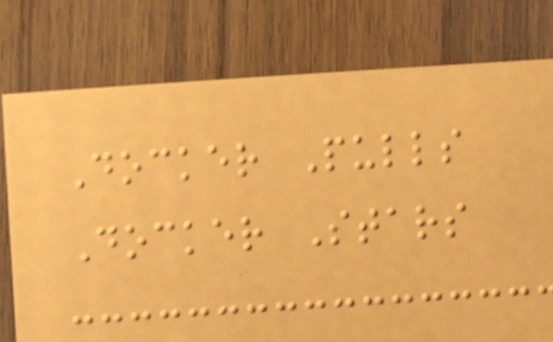Docker Pulls
Docker Stars
